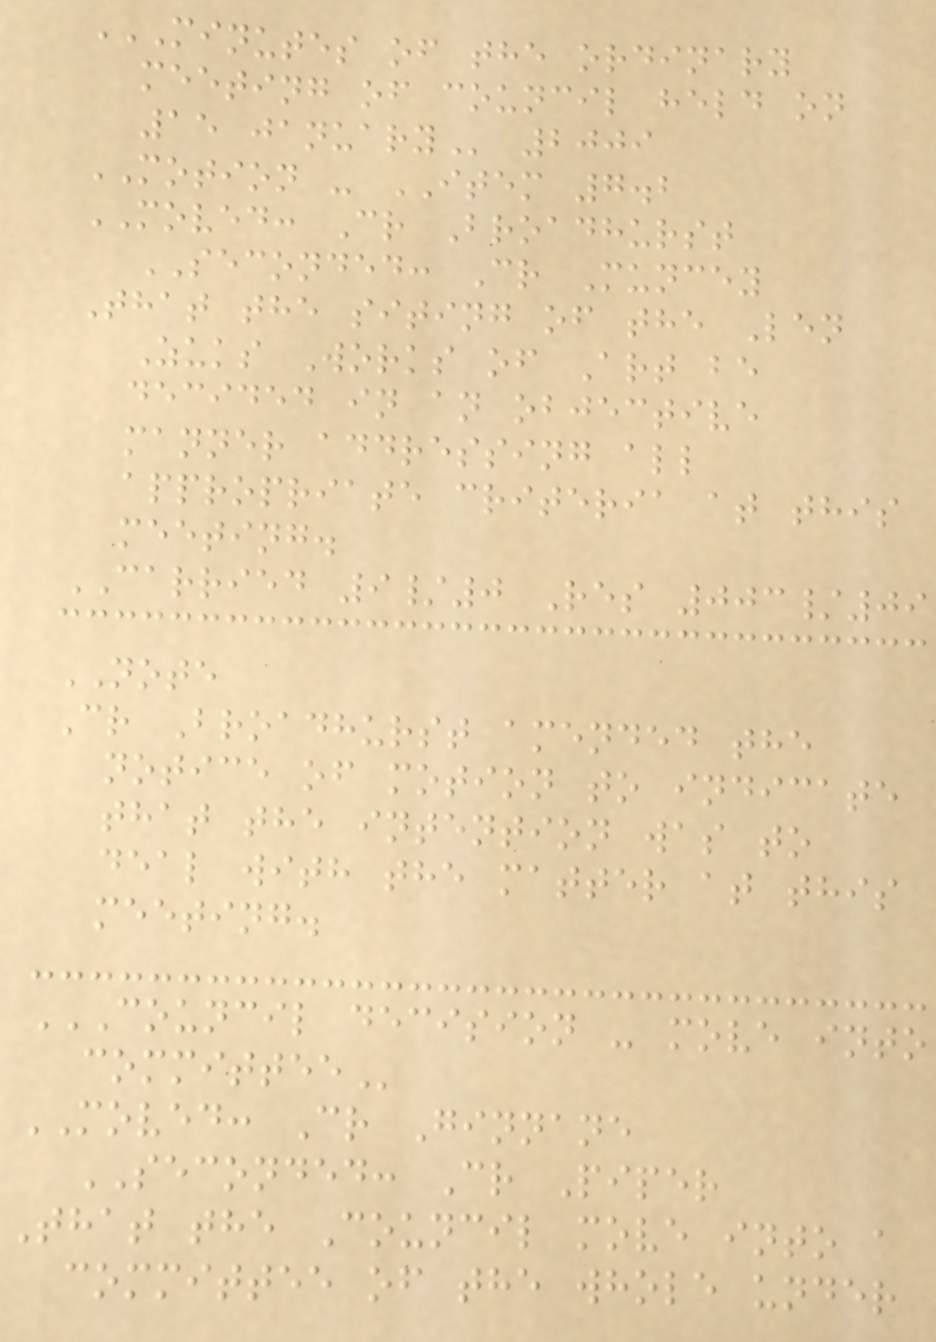MINUTES OF THE ORDINARY
MEETING OF COUNCIL HELD ON
15 JANUARY 2009
MOTION - ITEM 7.2
MOVED: Cr Broadhurst
SECONDED: Cr Muncey
That the siting of the Len
Zuks Works of Art be
decided in an objective
manner addressing all
appropriate criteria at this
meeting.
CARRIED 9/0 Res 003/09
NOTE
Cr Broadhurst amended the
notice of motion to indicate
that the intention was to
deal with the matter at this
meeting.
COUNCIL DECISION - MOVE INTO
COMMITTEE
MOVED: Cr Ginnane
SECONDED: Cr Piper
That the Council move into a
committee of the whole under
